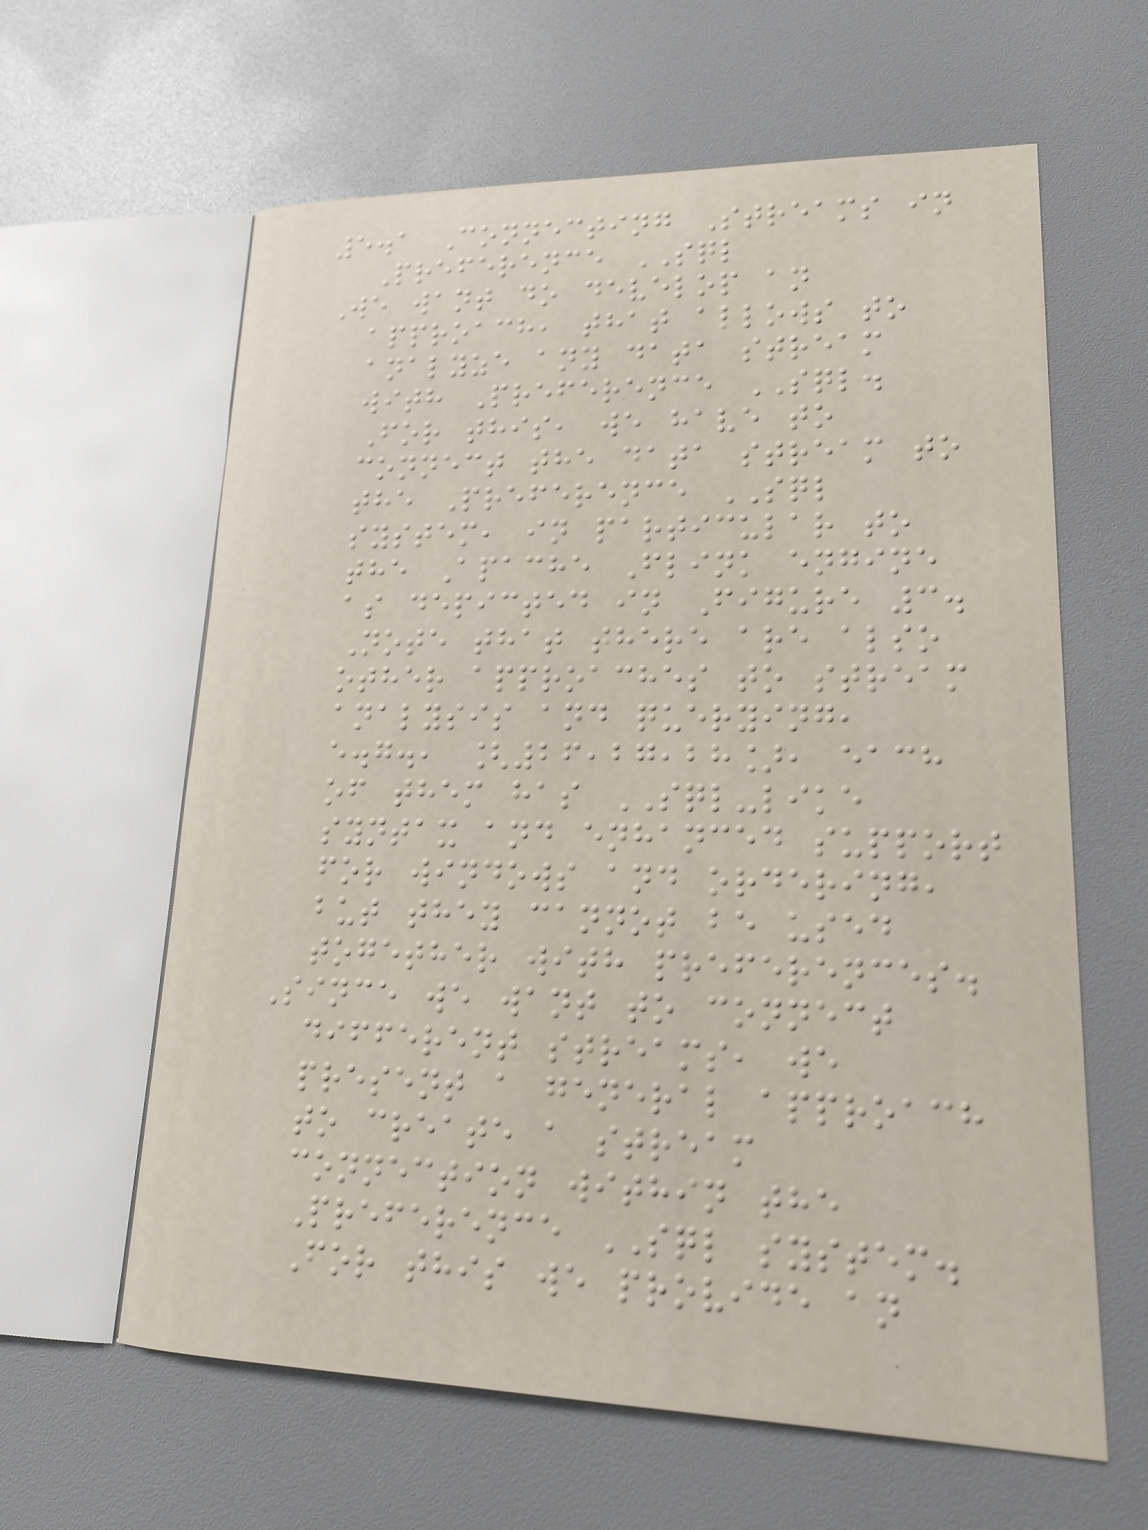5.1 Connecting Streams in
Preference SQL
We want do develop an
approach, that allows to
analyze any data stream
with Preference SQL.
For this, we have to
connect the data stream to
the Preference SQL
system, in particular to
the Apache Flink engine
as depicted in Figure 3.
Note that there are also
other approaches to stream
analysis and querying,
e.g., [26,27,28], each
of them has SQL-like
syntax and enhanced support
for windows and ordering,
but they cannot be used
together with preferences.
Since we want to connect
different streams, we
present a general approach
to create a stream
connection within the
Preference SQL system.
For this we provide an
